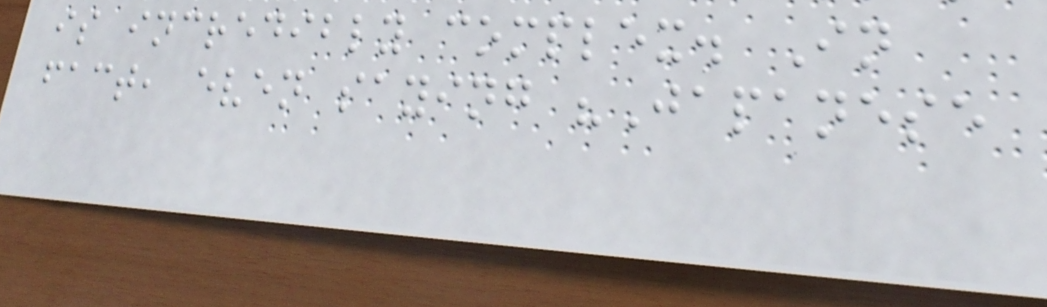is incredibly complex. In
fact, even saying "Japanese
